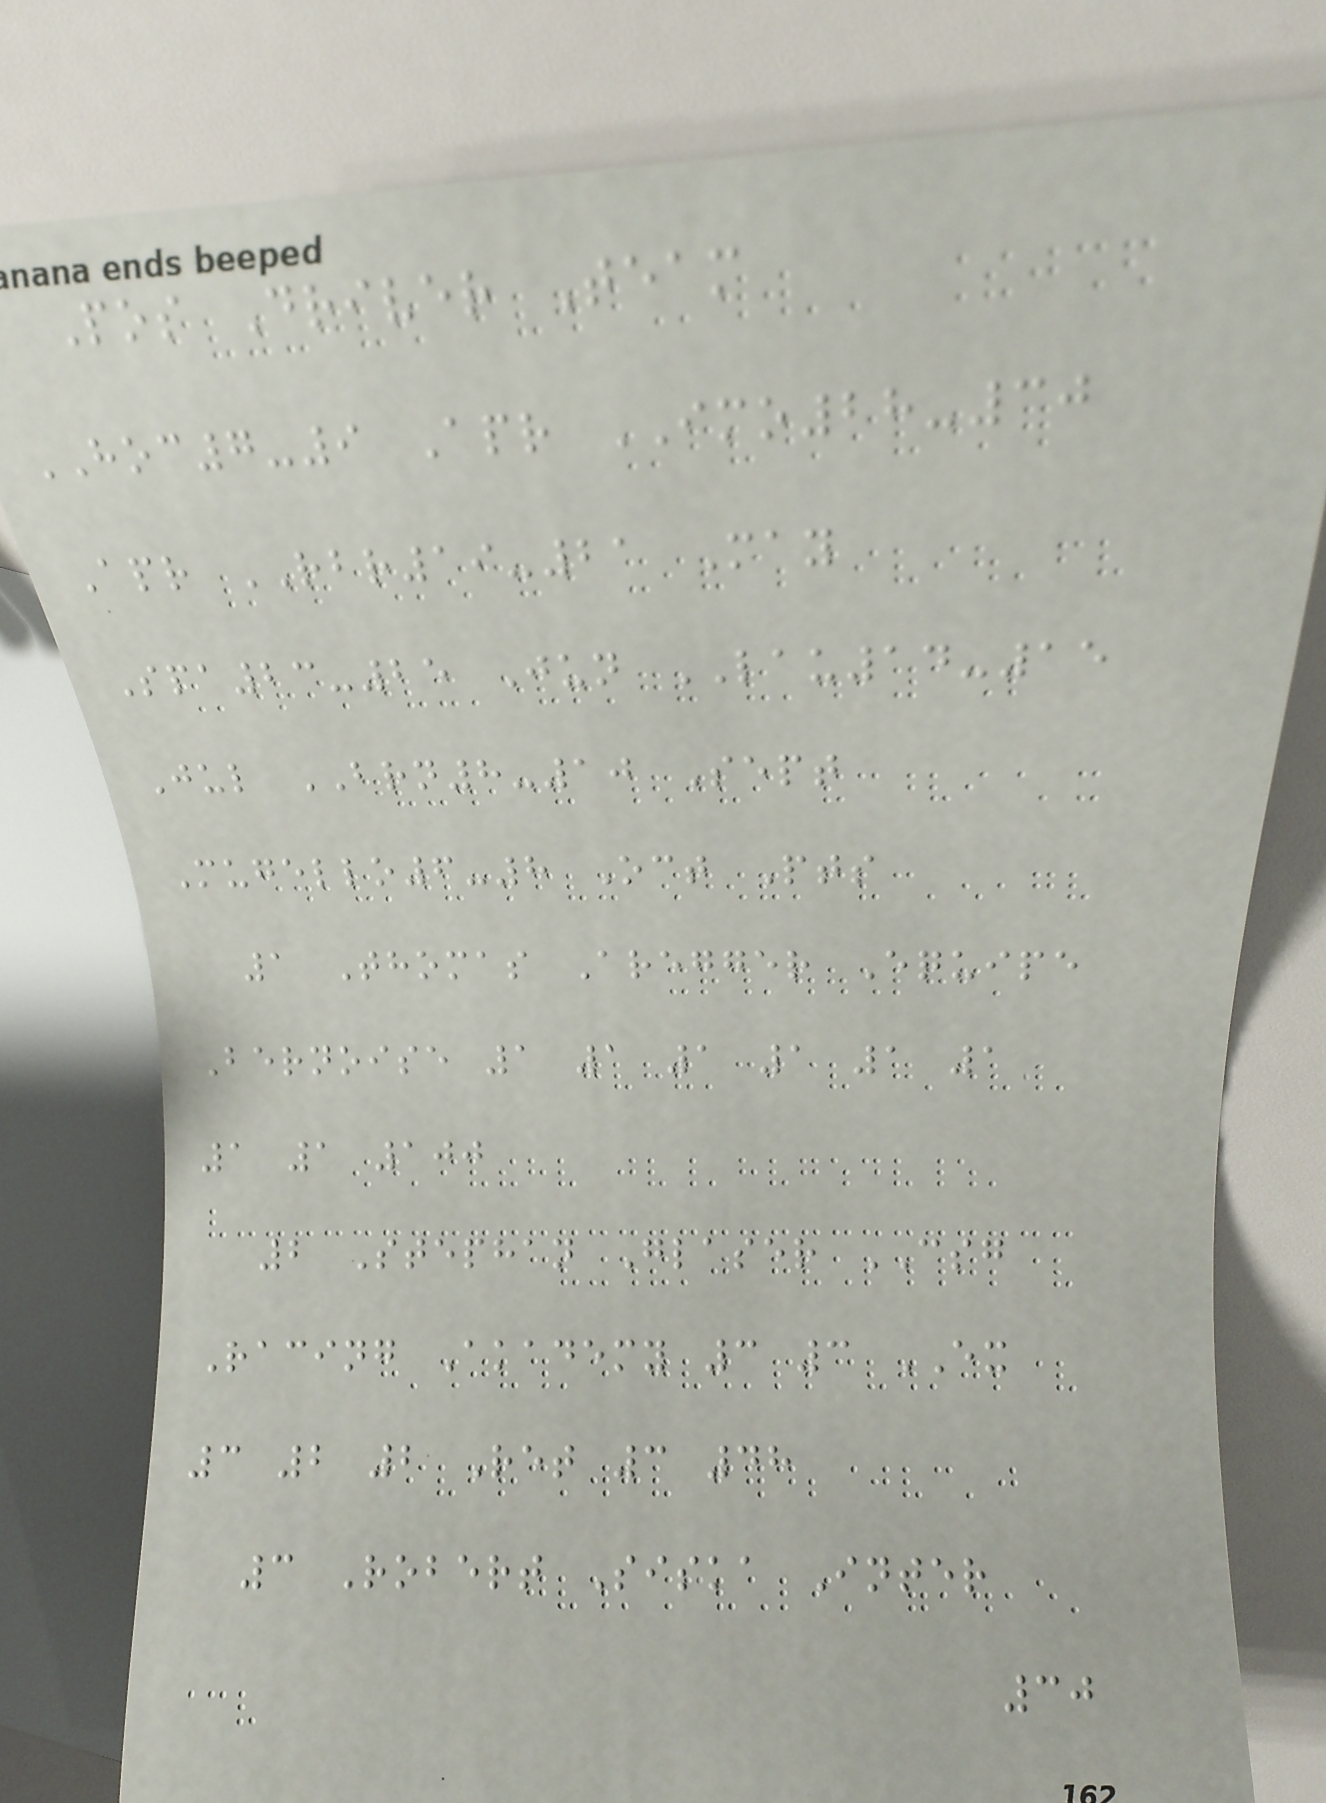Pos Driver Team
HOC7-9 Apr IMO28-30
Apr RBR19-21 May
Spa23-25 Jun LAU14-15
Jul BRN8-10 Sept
Mugello6-8 Oct Pts
1 Thomas Aregger Equipe
Bernoise 1 1 1 1 1 1
1 1 100
2 Stephan Glaser CSG
Racing Akademy 3 3 EX
3 2 2 Ret 3 48
3 Robert Siska Inter
30
